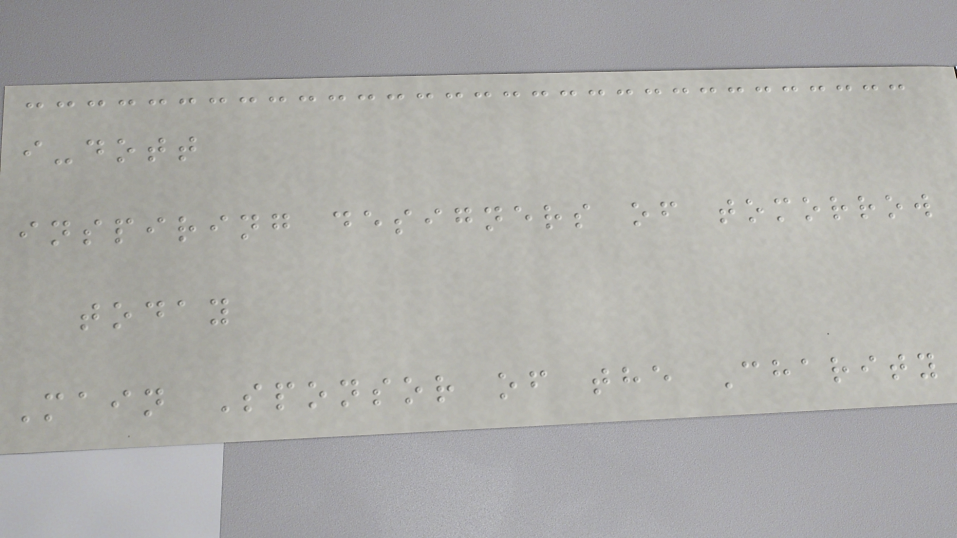i-dott
inspiring designers of tomorrow
today
Main Sponsor of the Charity
